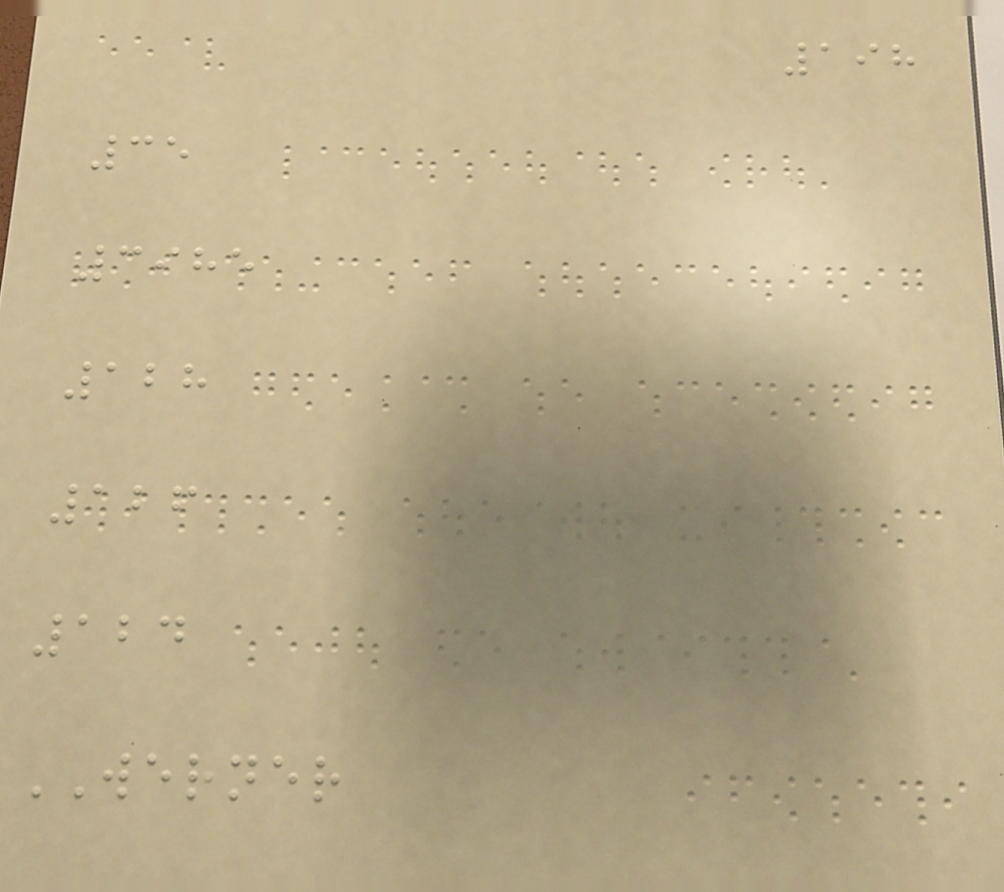198
35
3985
128
126
124
WERNER
